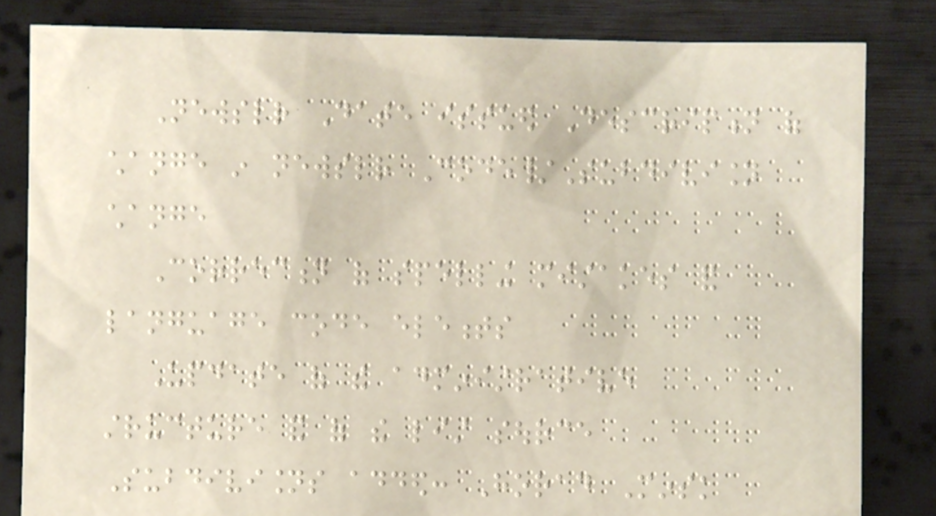Newsletter Date issued Description of
change in newsletter Code/Subdivision
change
Correction of spelling mistakes and
language code elements
Update of the administrative
structure and of the list source
Subdivisions added: Horad Minsk
